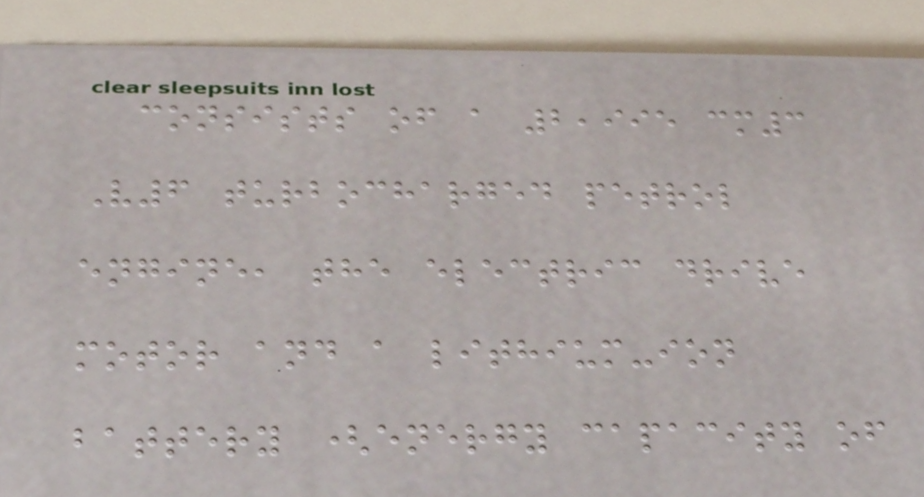consists of a 2,995 cm3
V6 turbocharged petrol
engine, the electric drive
motor and a lithium-ion
battery (energy capacity of
